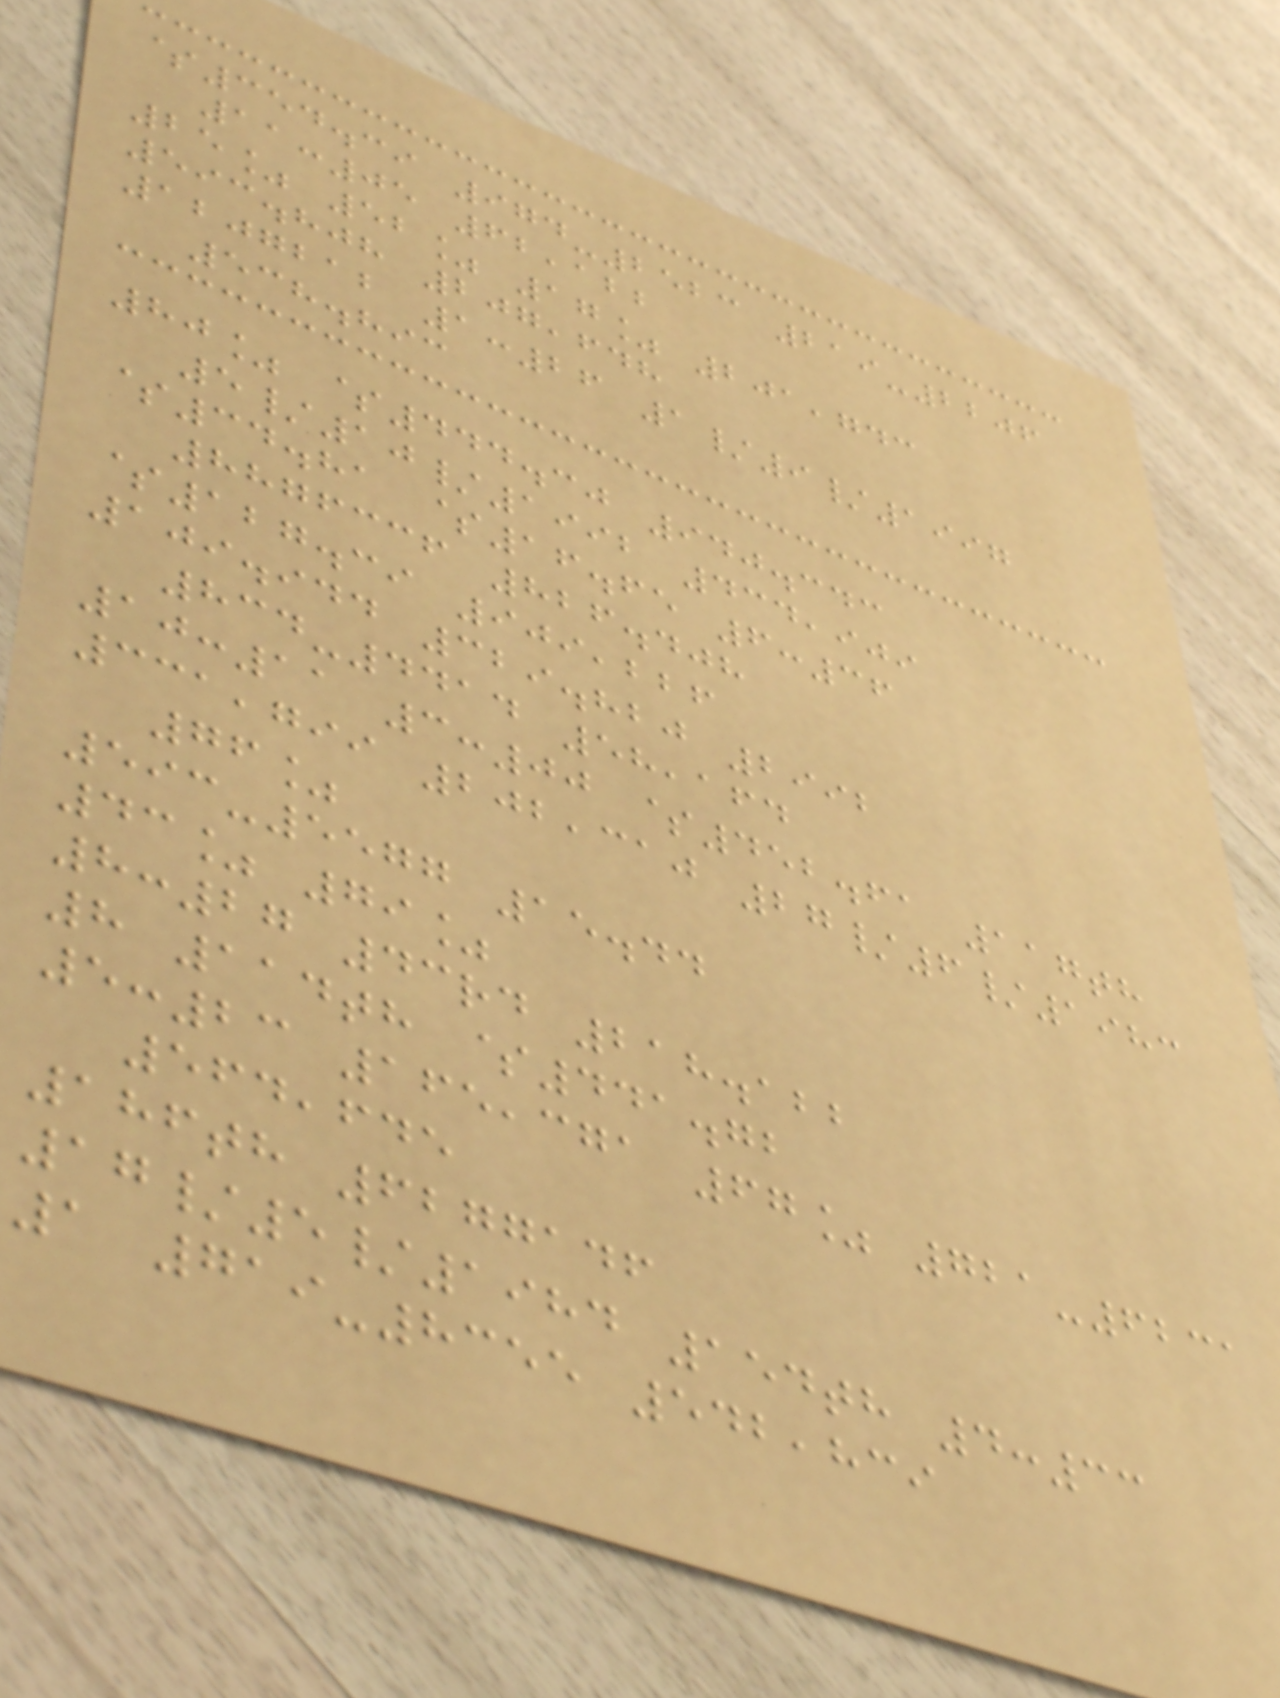$354.39 974-2523 219-2206
11:05 62,122
25% 52% 17% 201,743
593.808 207,648
1207212 1:26 1/9/1997
538.893
80% $444.30 940.343
5/10/1992 434,909
$34.81 $16.65 6:36
8876336 826.408
$127.39 909,226
109.944 329.820 2992
834-4414 58,164
10:11 3:00 $452.61 117th
331,799 202,310 27/6/1983
76%
593-5577 15.44
43% 79%
8:27 43rd 218.122
8 114th $441.72
5:23 165,371 67% 721-6231
564,645
186th 6277146
17/5/1984 154th 4:33
1 719-8355 542,839
